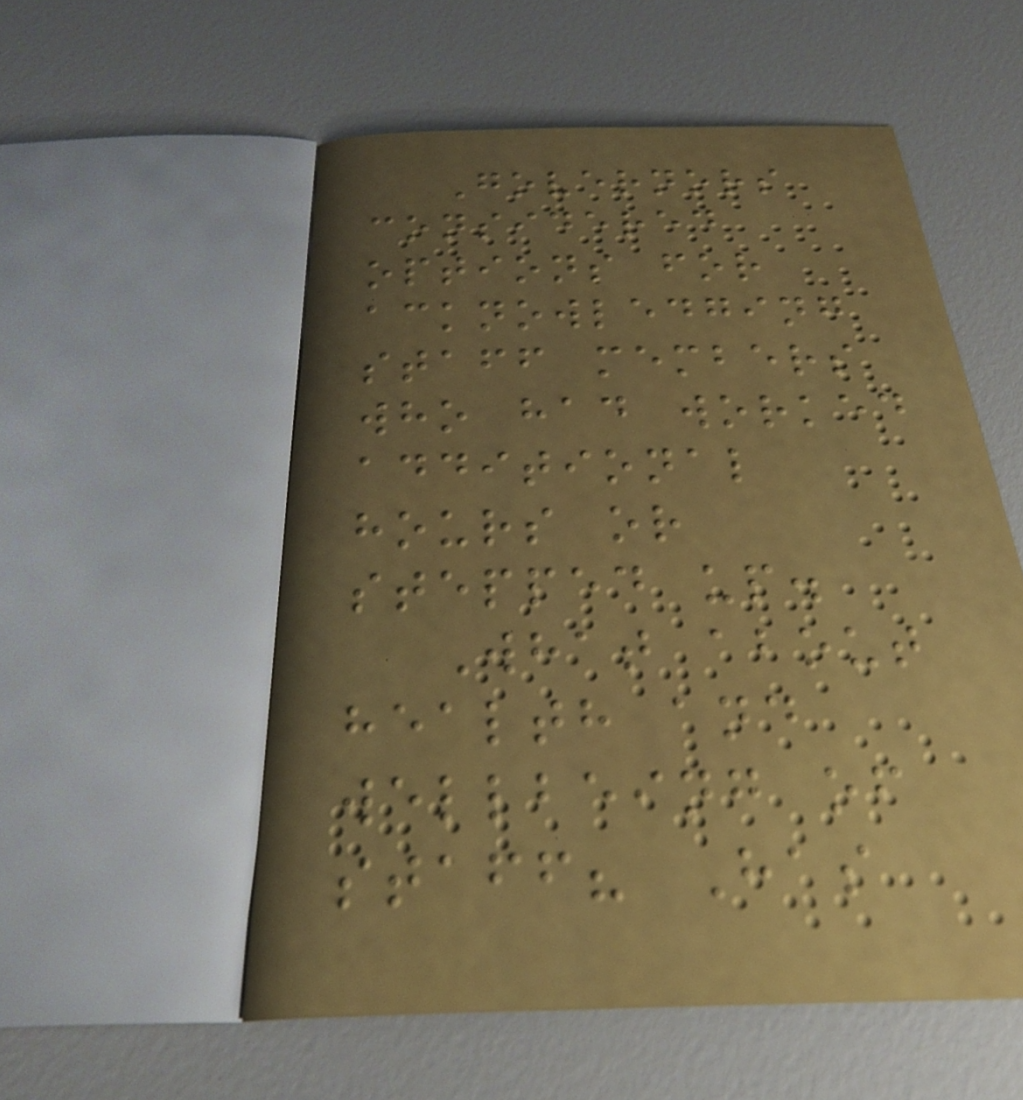Governors
considered
options for
acknowledging
staff members
who had worked
additional
hours or
stepped up.
What about
health and
wellbeing of
staff? Has
